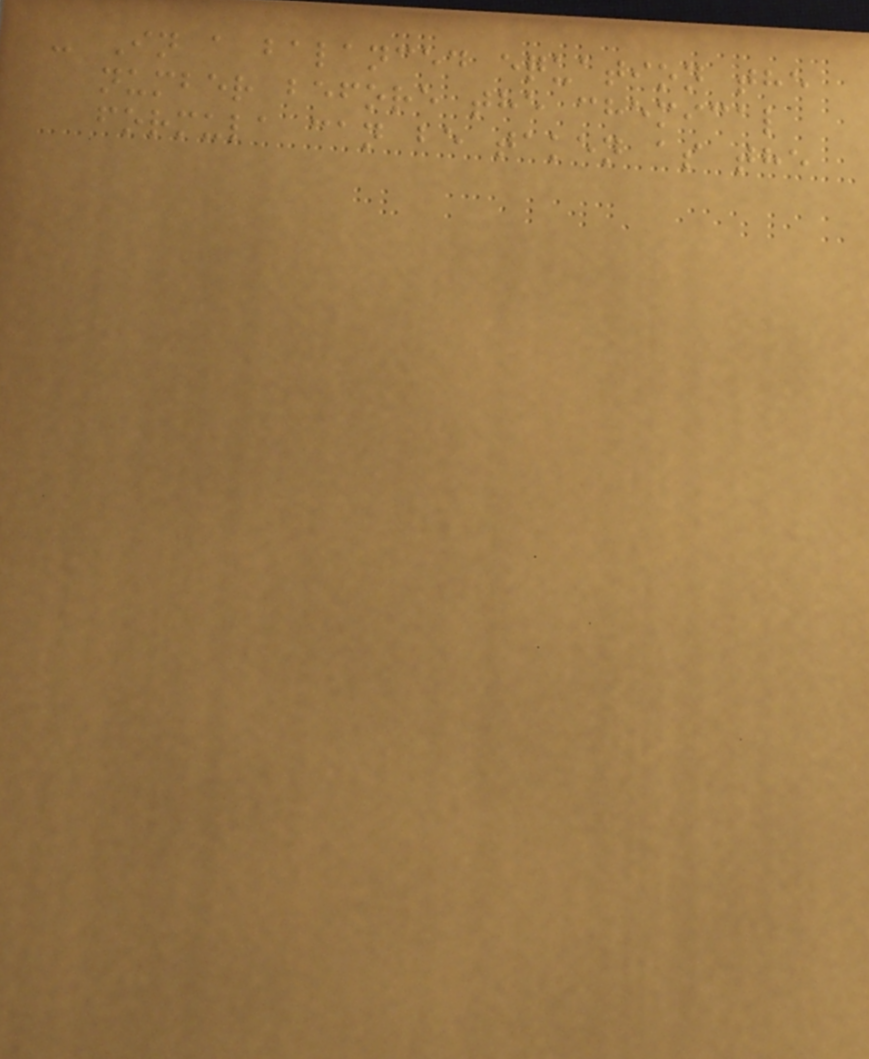- In a balanced equation the
number before the chemical
formula can be taken as the
